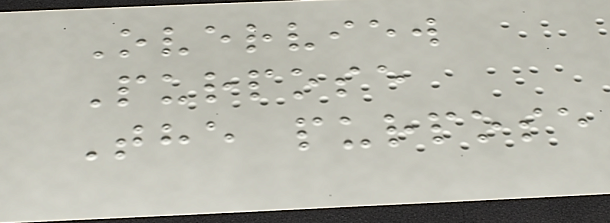Overview
Purpose
The purpose
